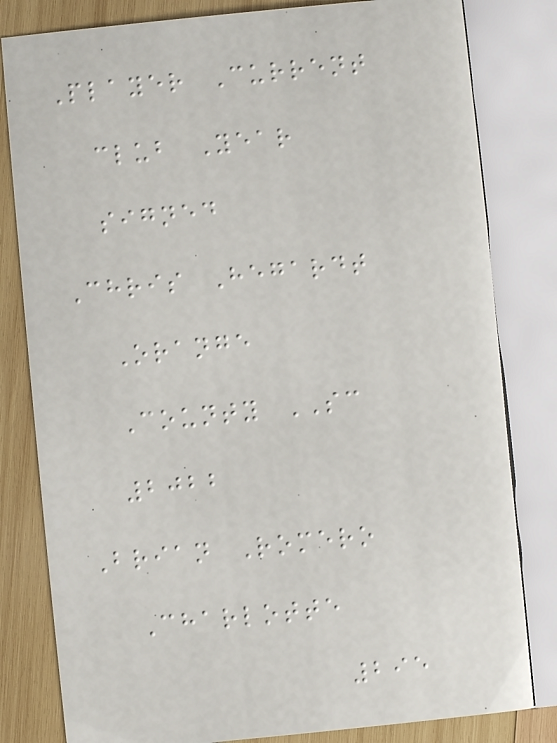Player Current
club Year
signed
Chris Hegardt
Orange
County SC
2022
Brian Romero
Charlotte
295
